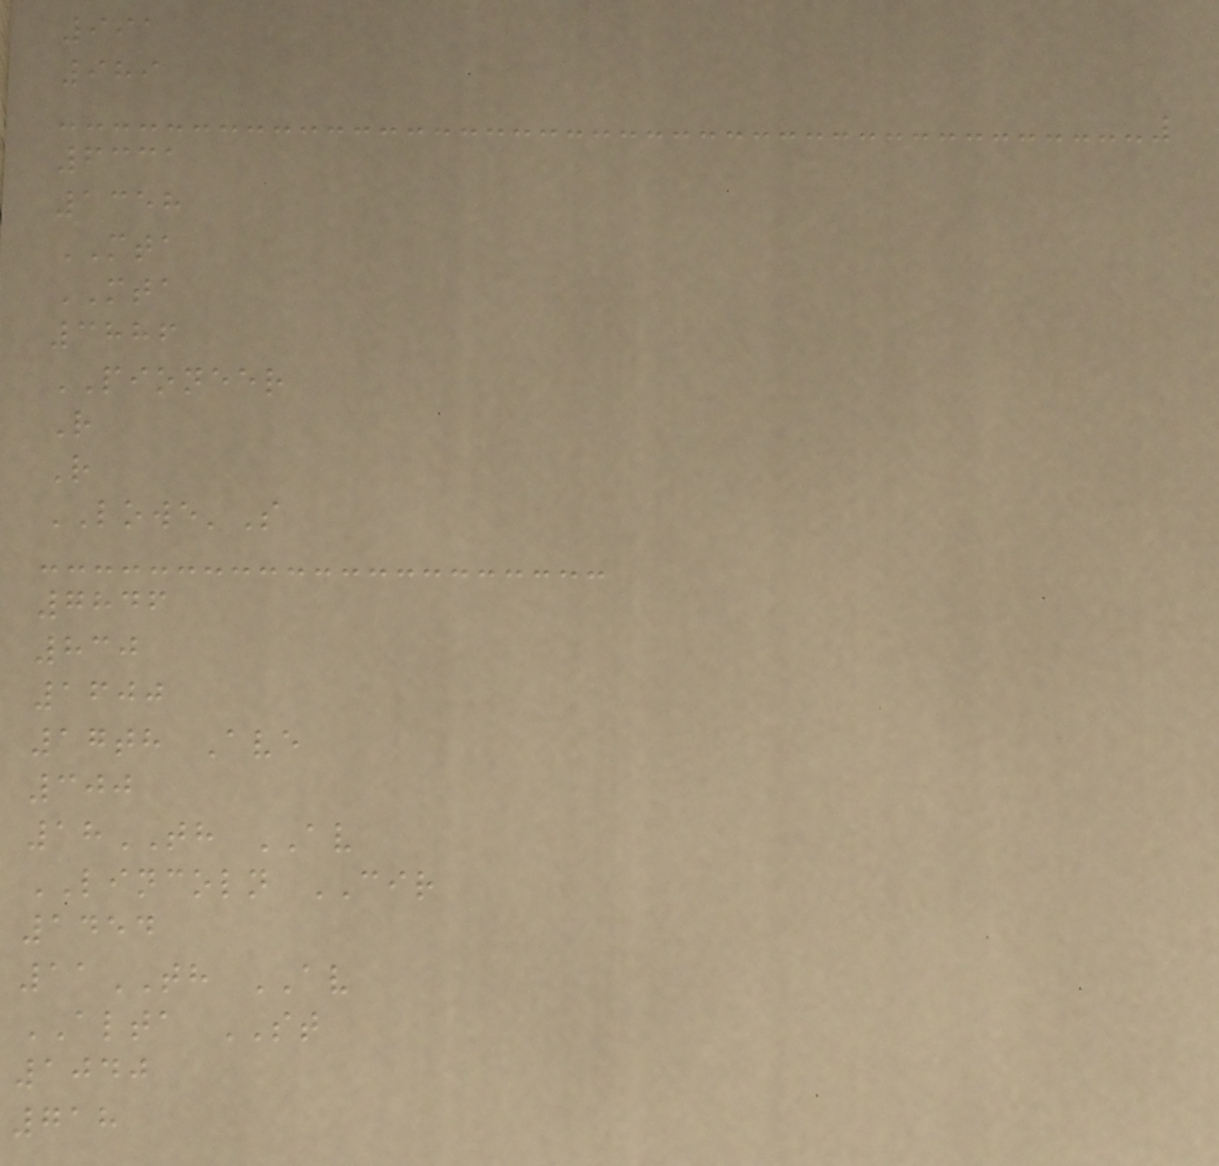991
989
6331
1358
MTA
MTA
3886
PIONEER
R
R
LOWE'S
7846
830
1600
17th Ave
300
18TH AV
LINCOLN CIR
1454
11TH AV
ALTA ST
1040
718
